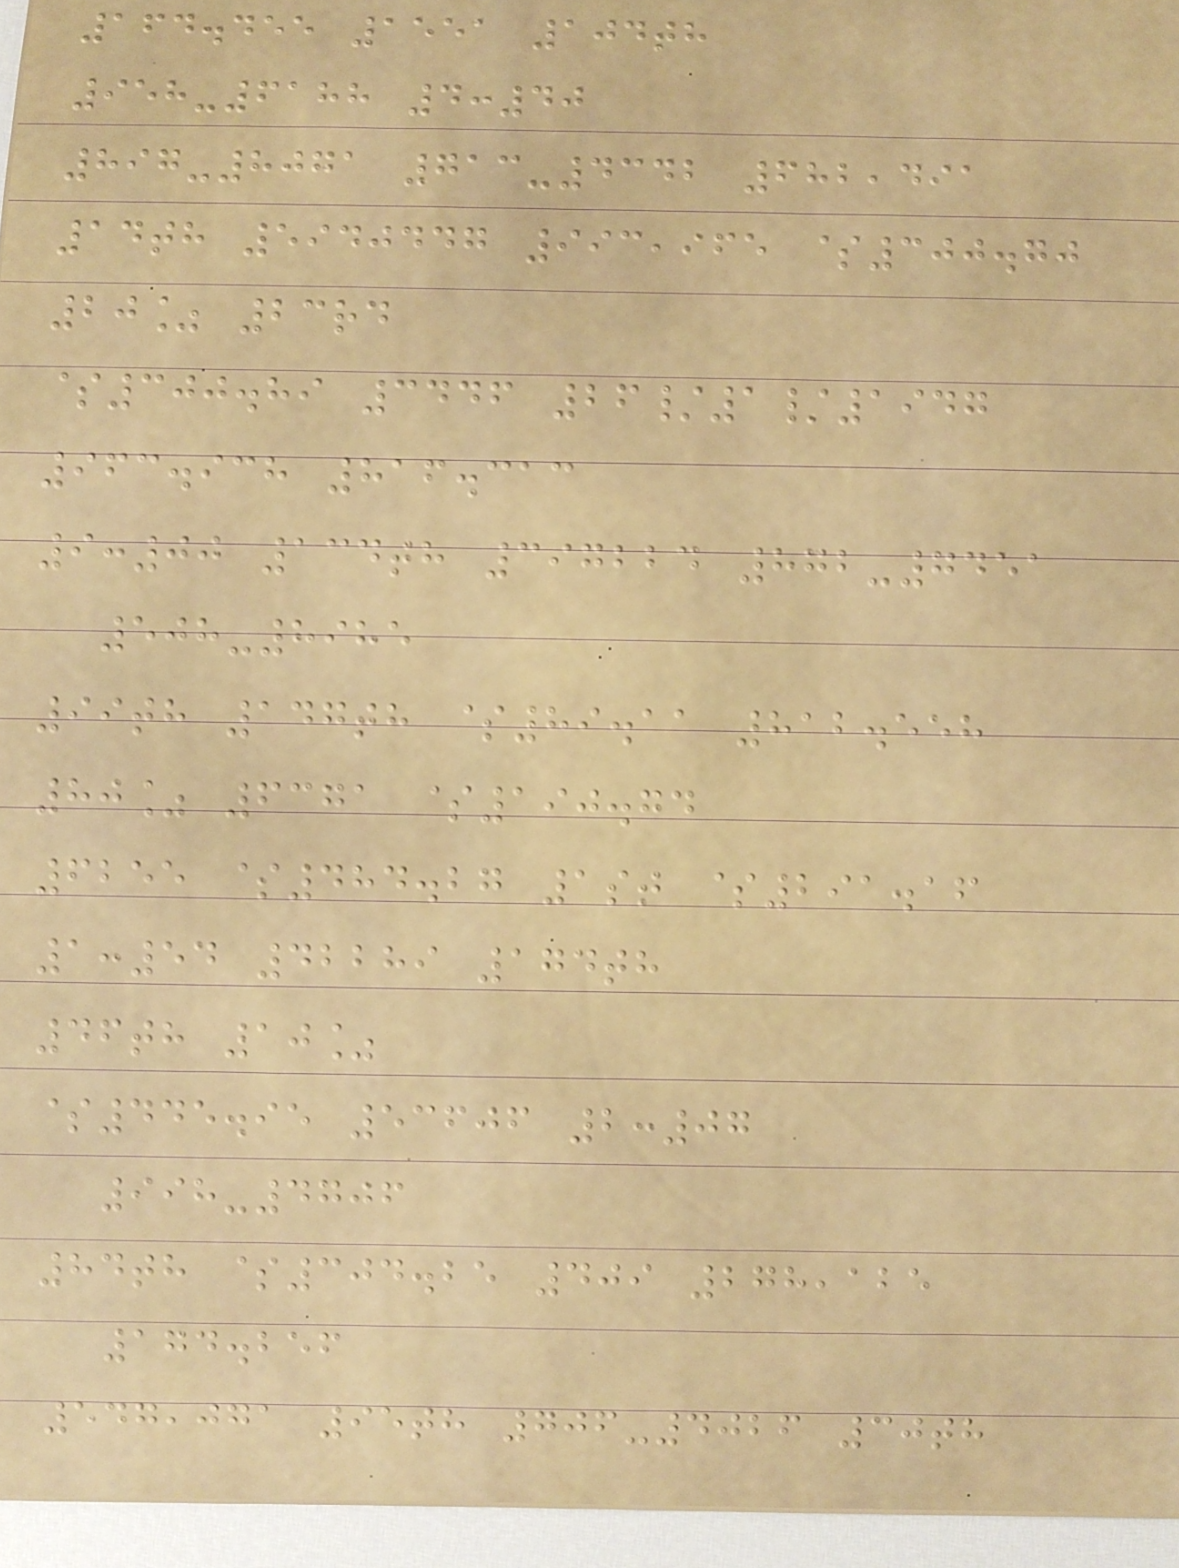164.455 1551 104th
958-6188 4:40
897-8071 713-4342 682,491
14th 5940447 993,965 $300.70
20% 23rd
$300.89 3446 26/1/1947
963.938 816.313
9:00 134th 397224 872-7451
508-8985
99th 147th $89.11 812.558
80% 6371 $190.74
6255 $484.27 1st $291.16
1:54 42289 174th
46th 10%
$445.95 53606 2:07
998-4706
84th $304.25 409 278,125
174.256
547,071 95th 706-4026 30th
